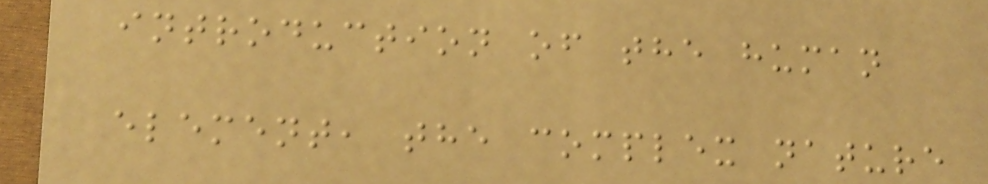introduction of the human
element, the complex nature
